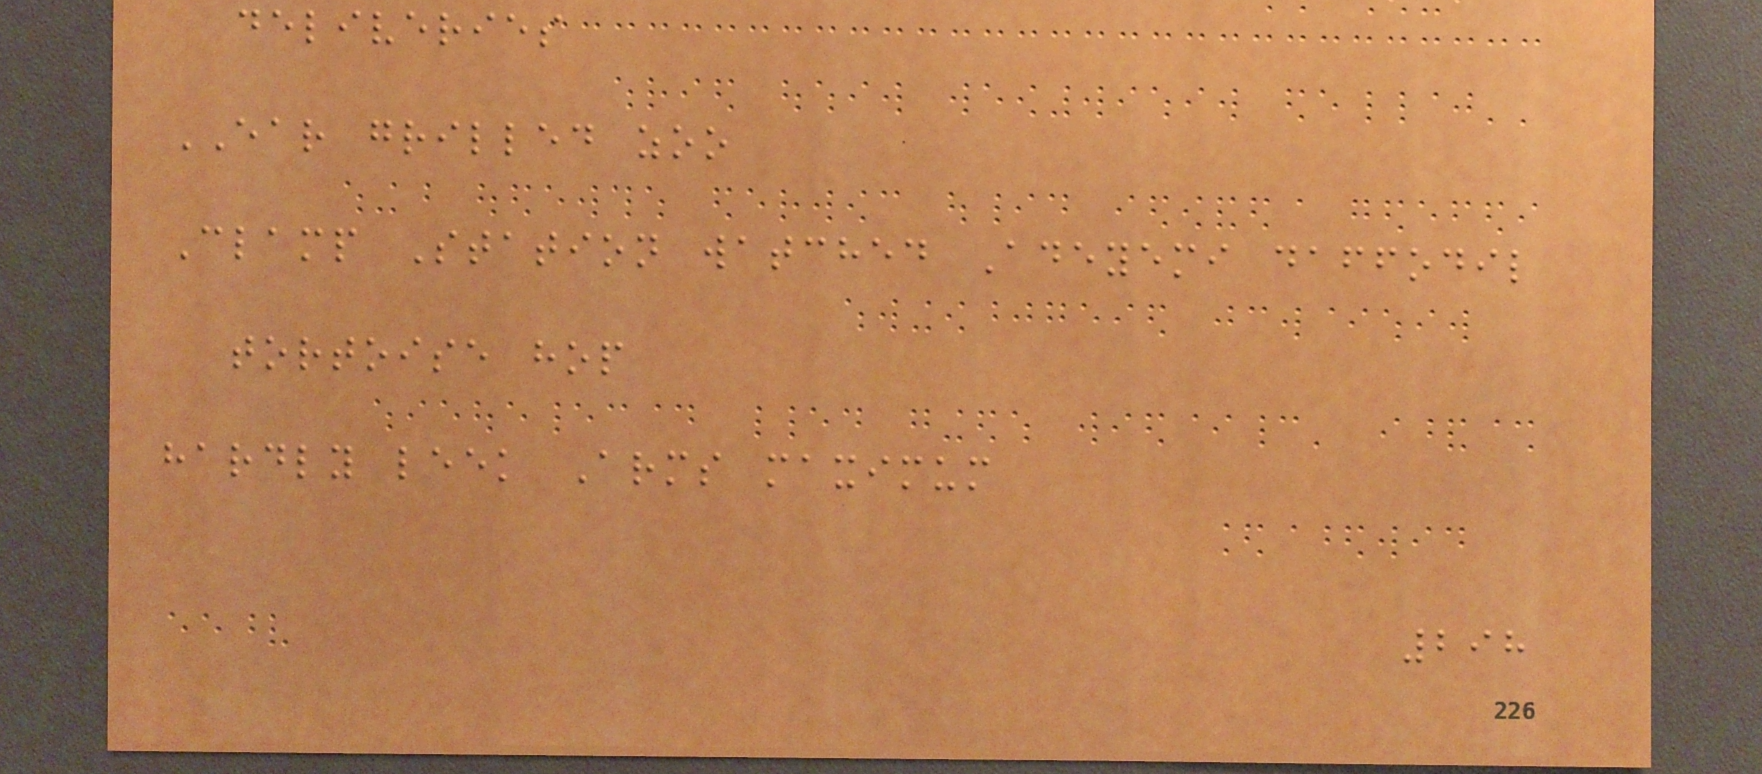deliveries
EAR grilled zoo
Clamp Station watched Adeyemi daffodil
tortoise hop
hardly leek Arms maximum
298
